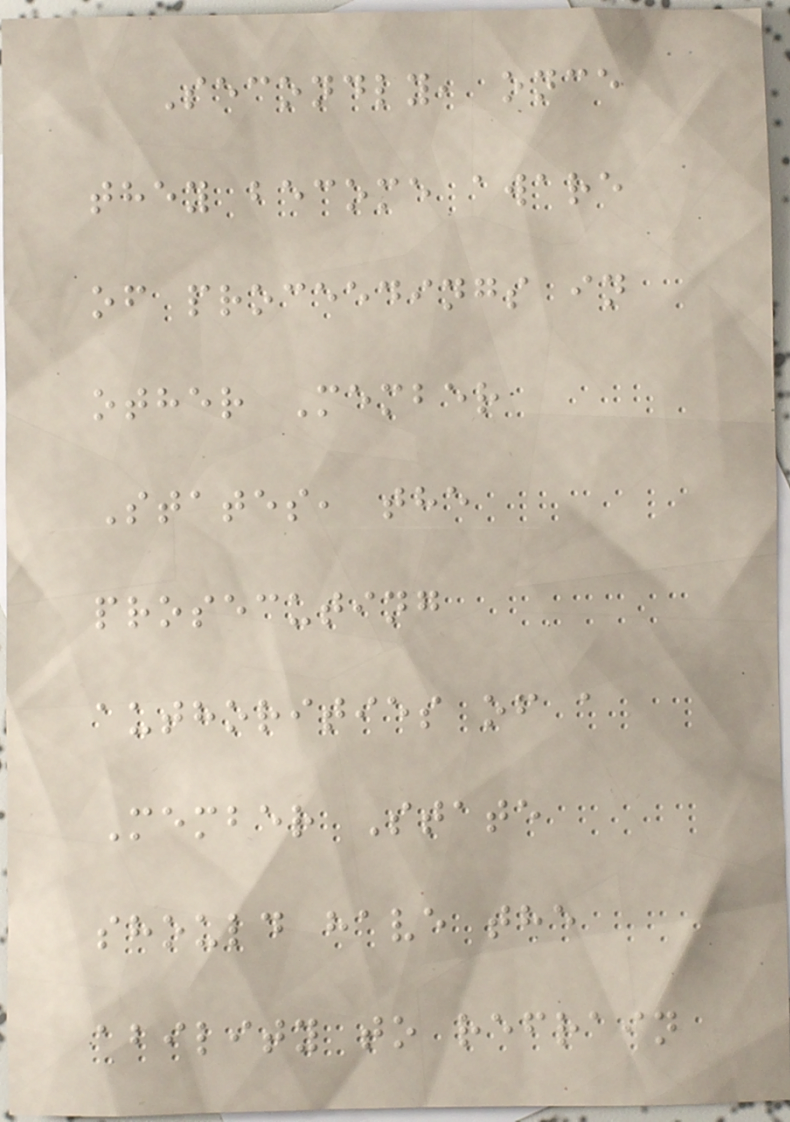Secondly, once
they become aware
of proceedings in
other Member
States, the
prosecuting
authorities of a
Member State
should have the
ability to refrain
